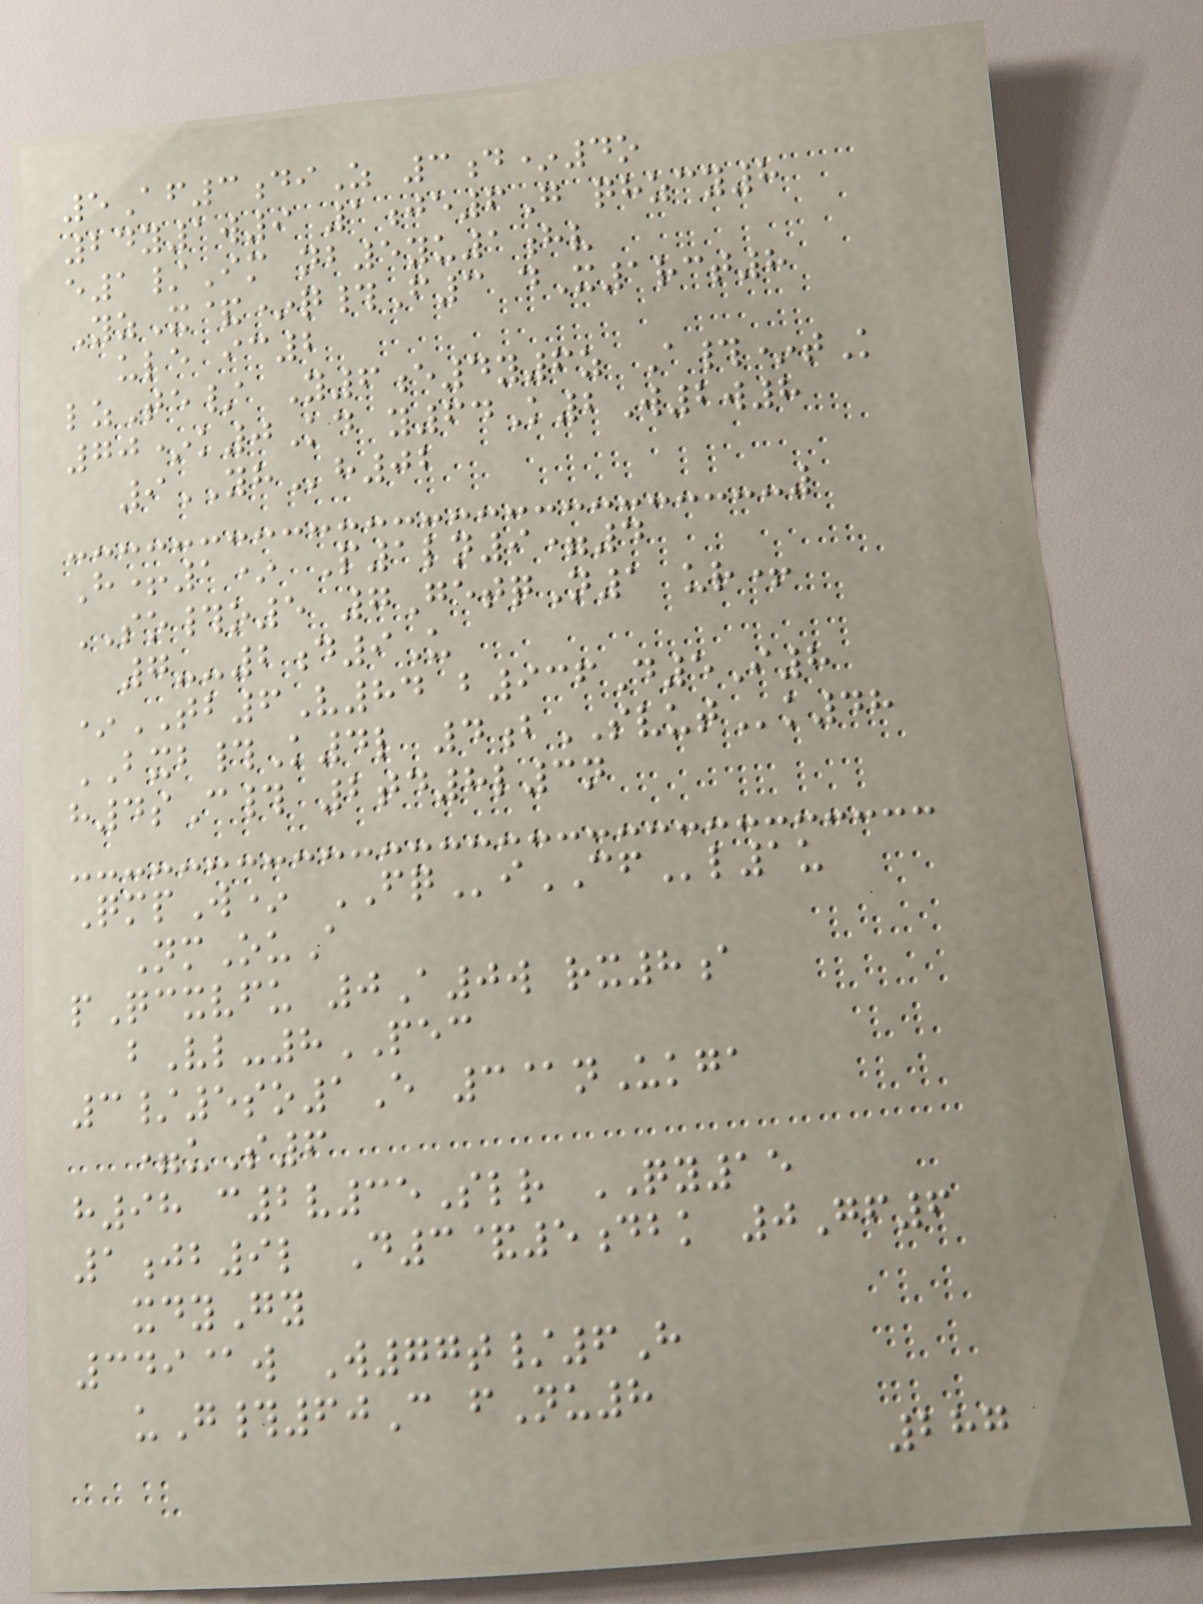5Af3diZ 3d*4o
24y1w9 1je6G qhzcy8
e1/Im nb5yu1hv
YzX&*q#F3 dX1rct8
ule ic2
lzTe/ Y6e4y6z A#*tK
70*k0Kd y64K2W2w8
9YHh02
H+1* P1ln9=4
SO#o5 7GetqN1 ur+
7--2d9U
*TB6V84 b936D5I8
BXB#K4l 4bSVUTk48
h4sC# 2td8l3n
QmpW* FQiCFl1u
NmOuA
pQcxvfu 0A0w rx8a
bVl-8PEC
3/5so1E 3@nUkga
=uS6
h98 c2v35Slr QY15
1jb9l D3&5dbk 0Gf6
xdyGy
349@w W77t/6H
uG#60C fNu8
287
